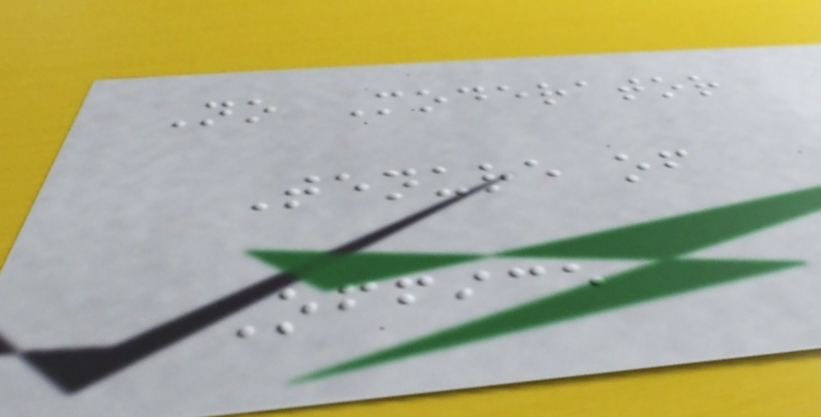No Moderator
Tenure of
Office
